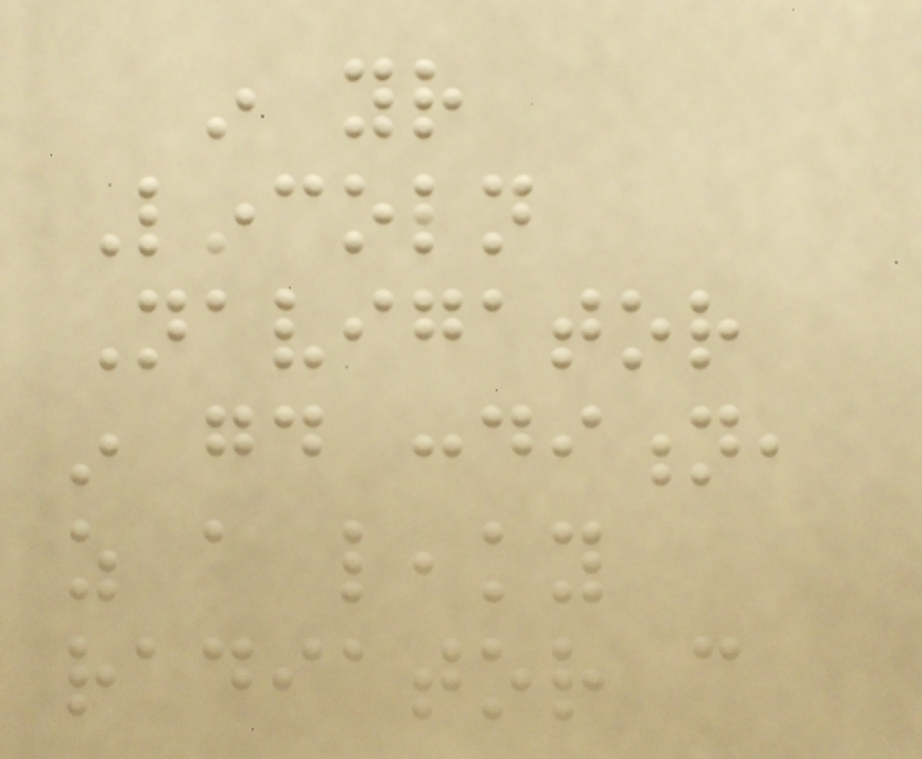in your
Lincoln
Navigator
in good condition,
as a leaky
radiator can
